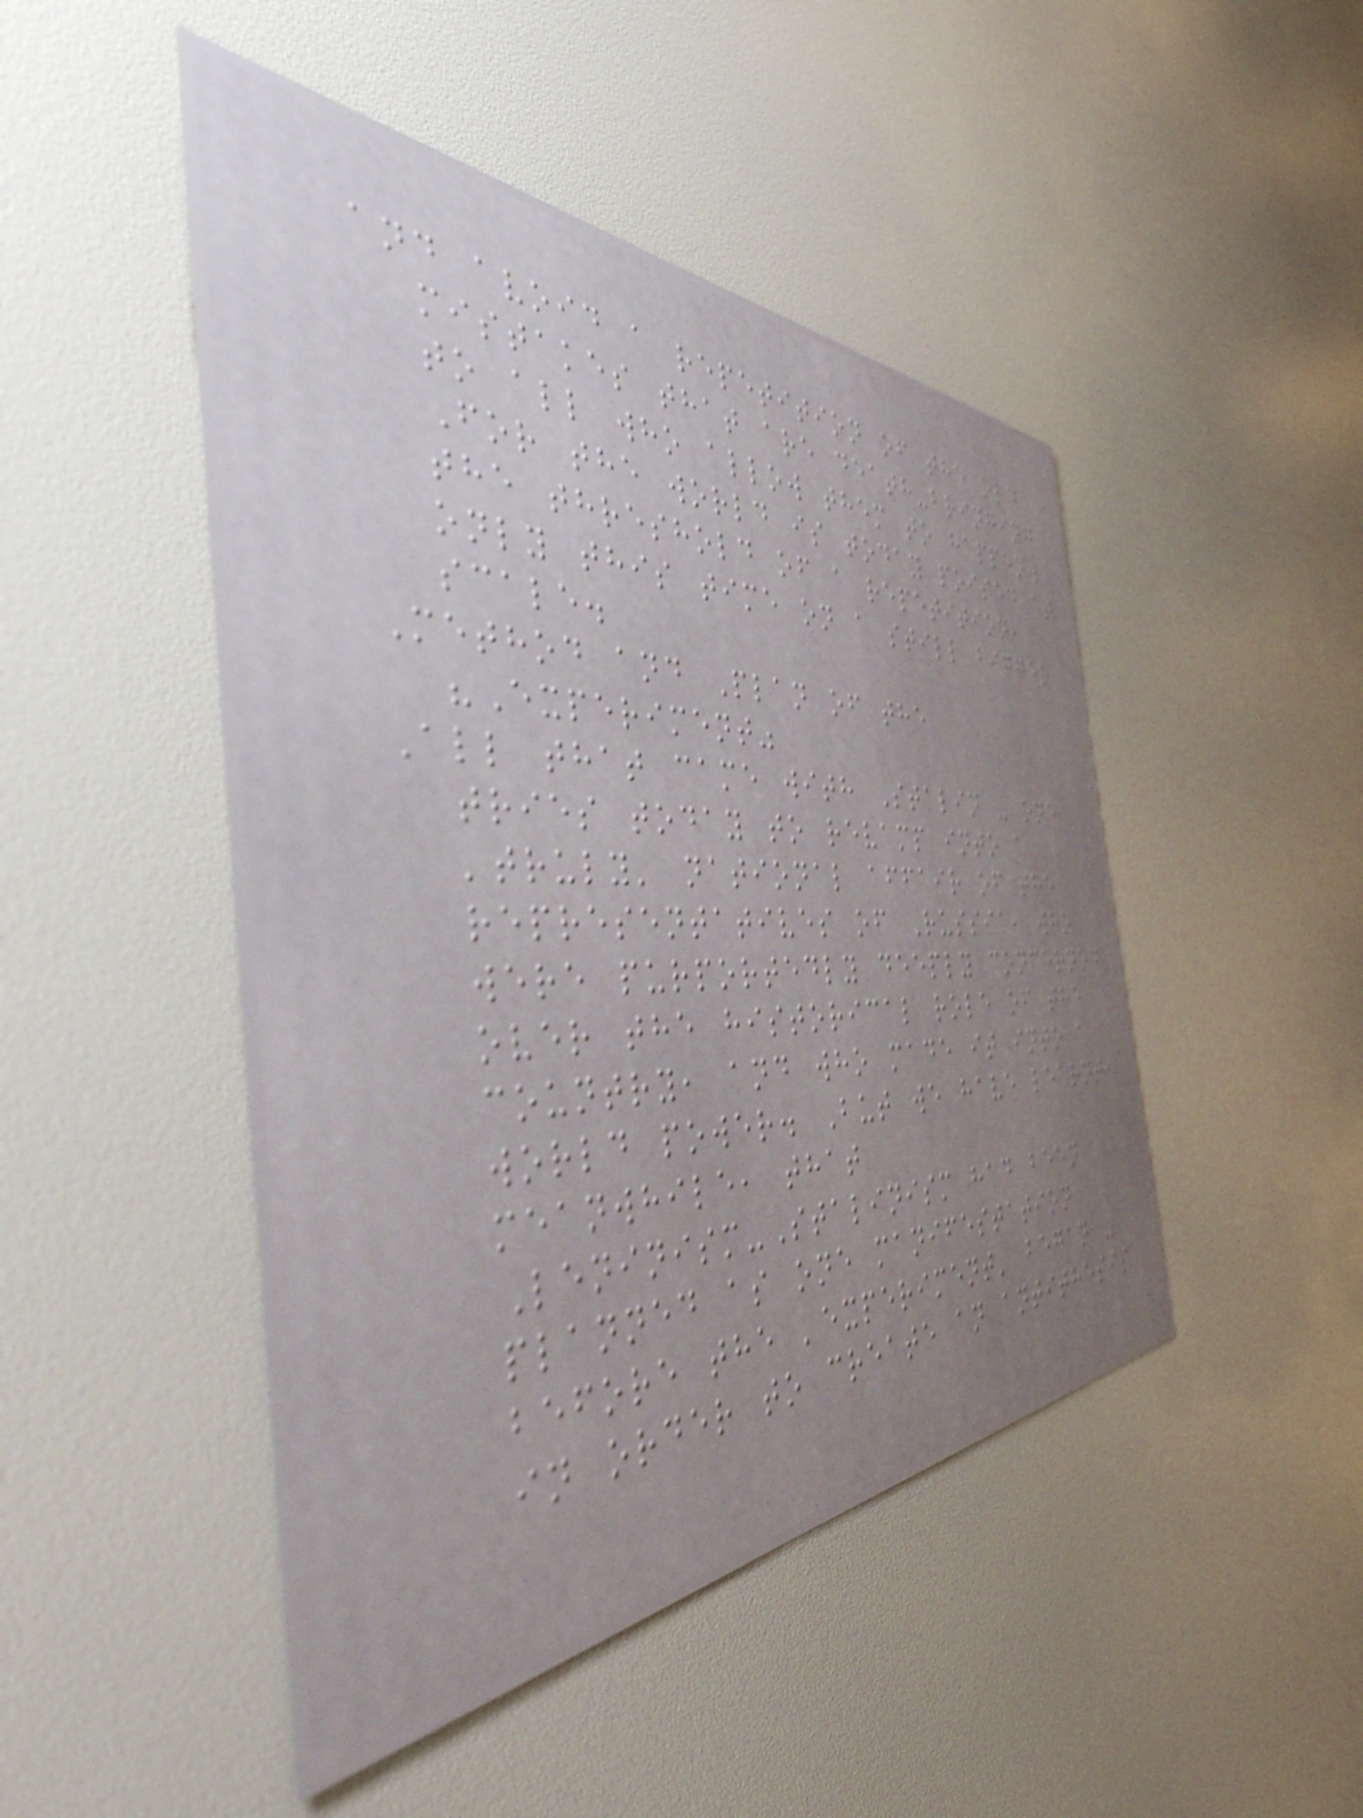and avoid a repetition of the old
mistakes that are death-bringing
to all who allow them to happen.
For the world is today poised at
the threshold of a repetition,
only this time on a still bigger
scale.
Method and Plan of the
"Experiment"
All that came with Stalin - one
tries today to revamp into a
'truly' national affair of the
representatives of Russia, who
were purportedly deeply concerned
over the historical role of the
country, and who made it into a
world power. But we have learnt,
meanwhile, that
Leninism-Stalinism had been
planned as one manifestation
before the 'experiment' began -
in order to create an antithesis
